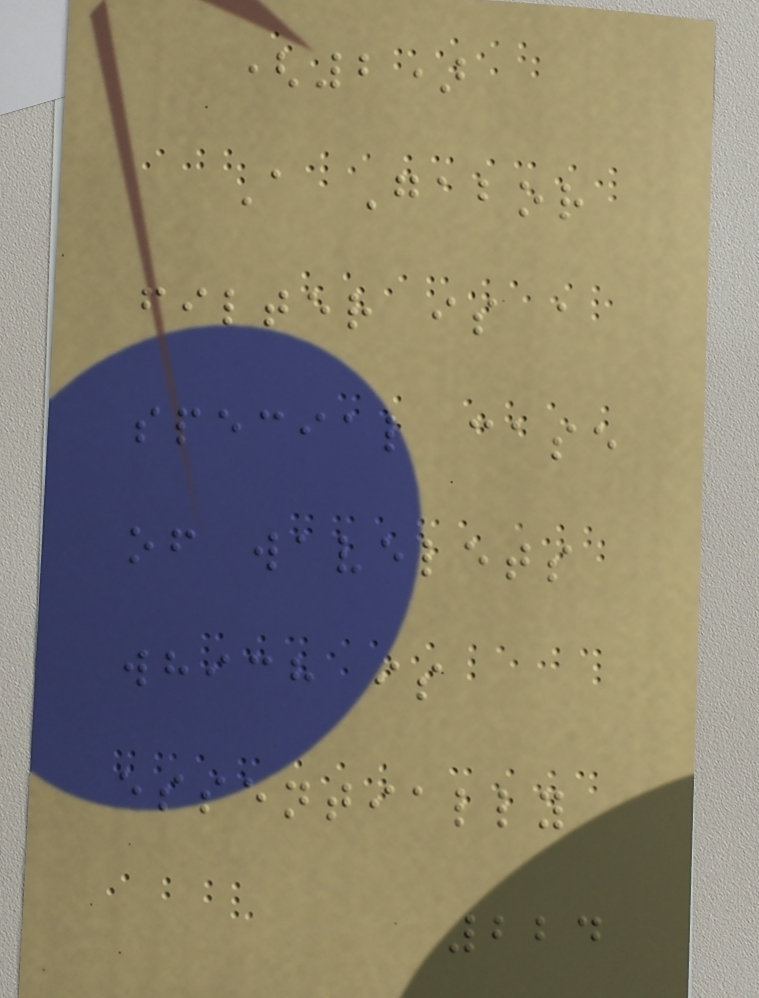(2)
A Gabor
filter is a
special case
of wavelets
which is
essentially
224
